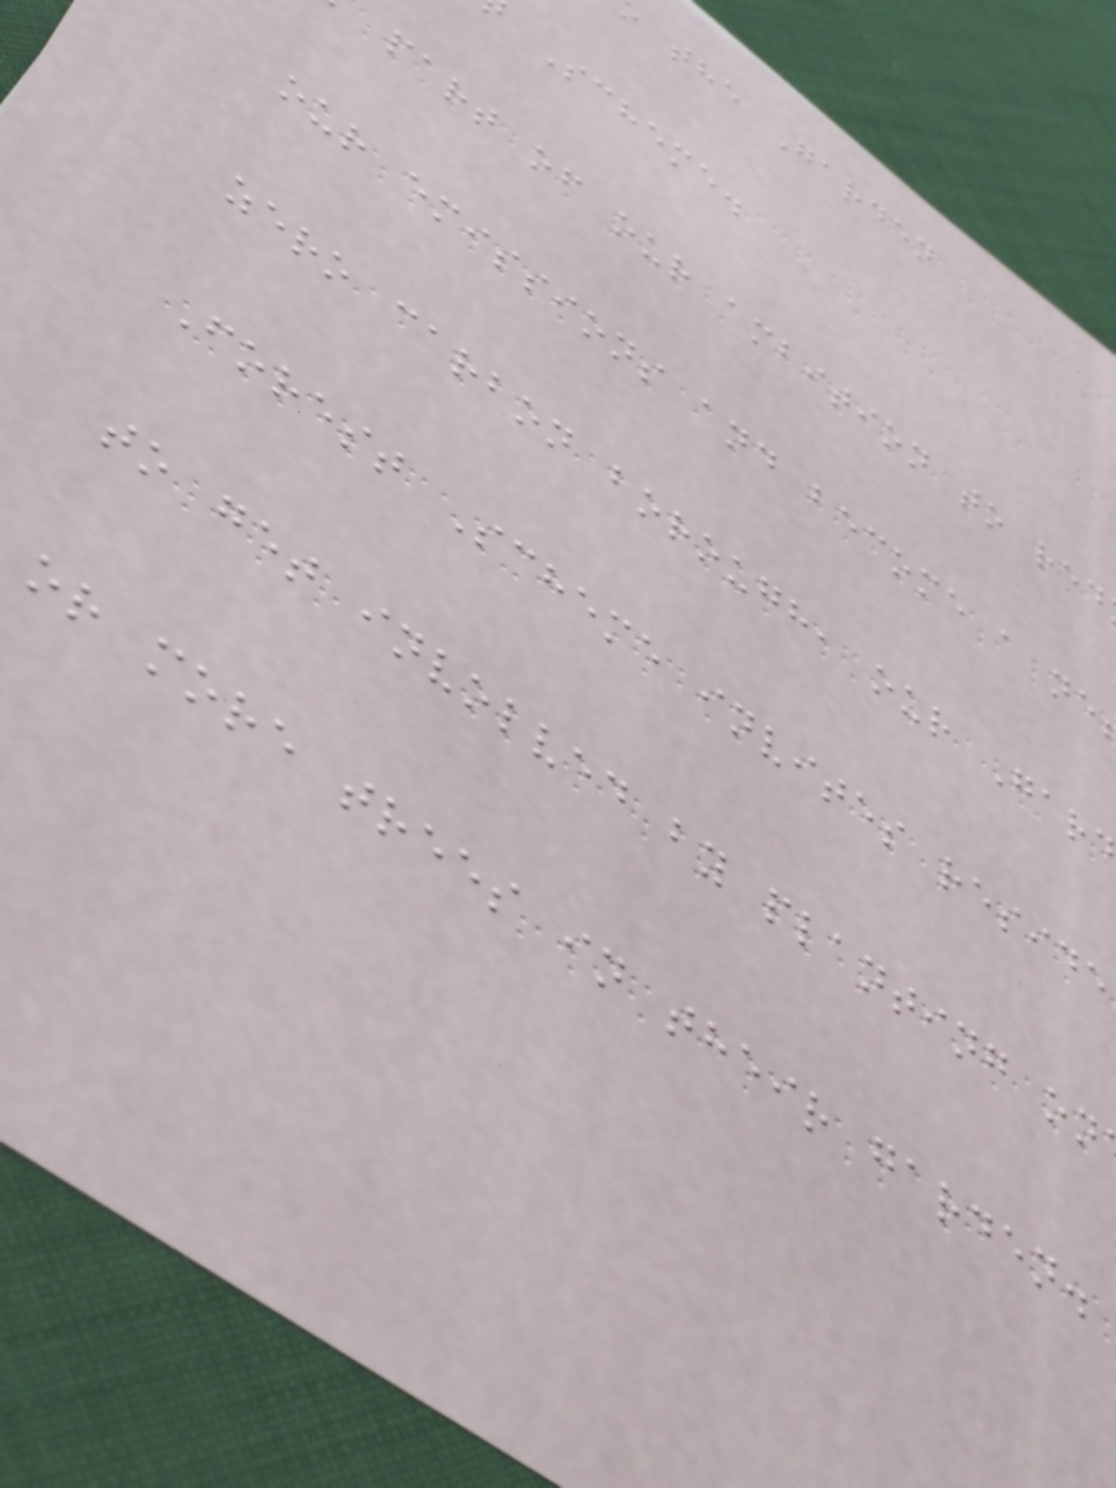the Garden
Scheme.
part of our ambition to red
our emissions and become a ne
zero carbon borough, our Gard
Forest Scheme invites reside
to get involved by planting on
or more trees in their garden.
